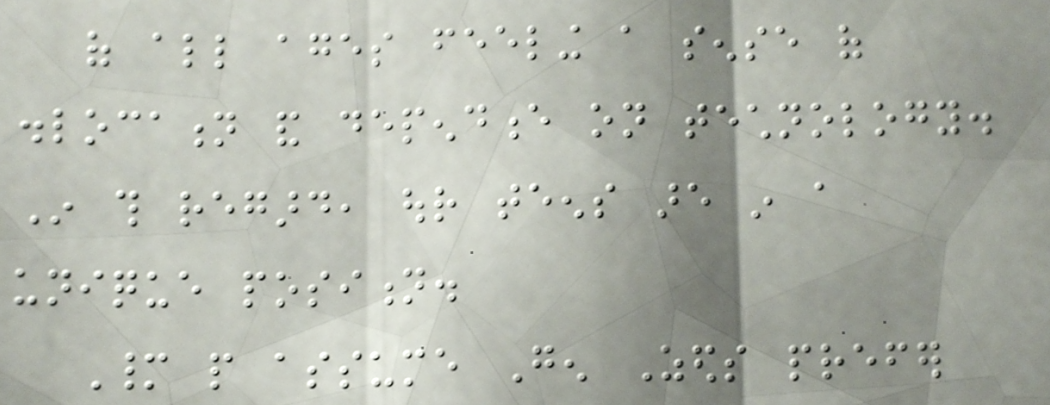of all ages feeling a sense of
dislocation and dependence on technology.
In this regard, our teens are in a
unique position.
Many people assume Gen Zeds prefer
